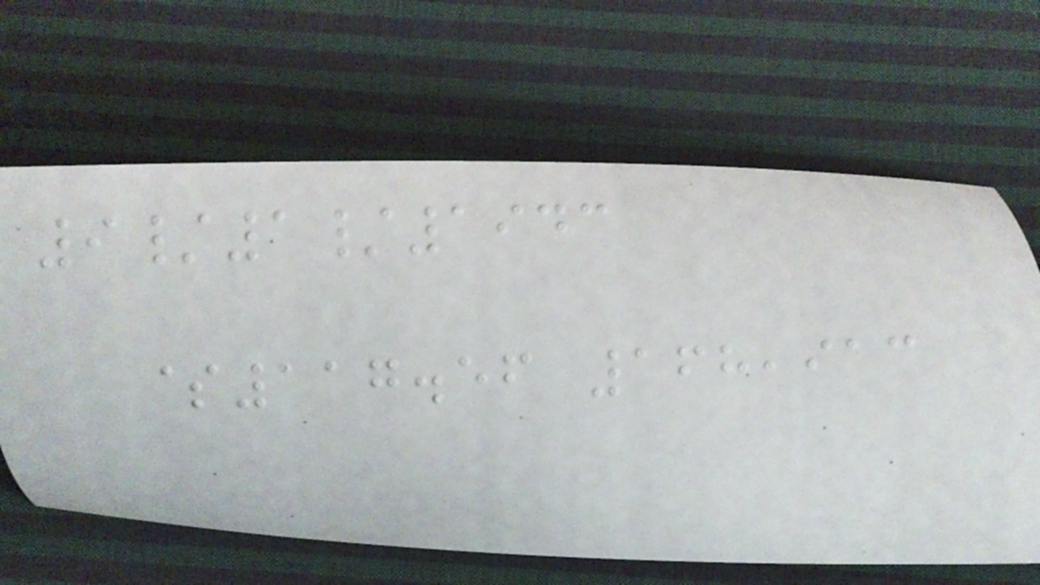9/1/1943
$117.56 168,913
